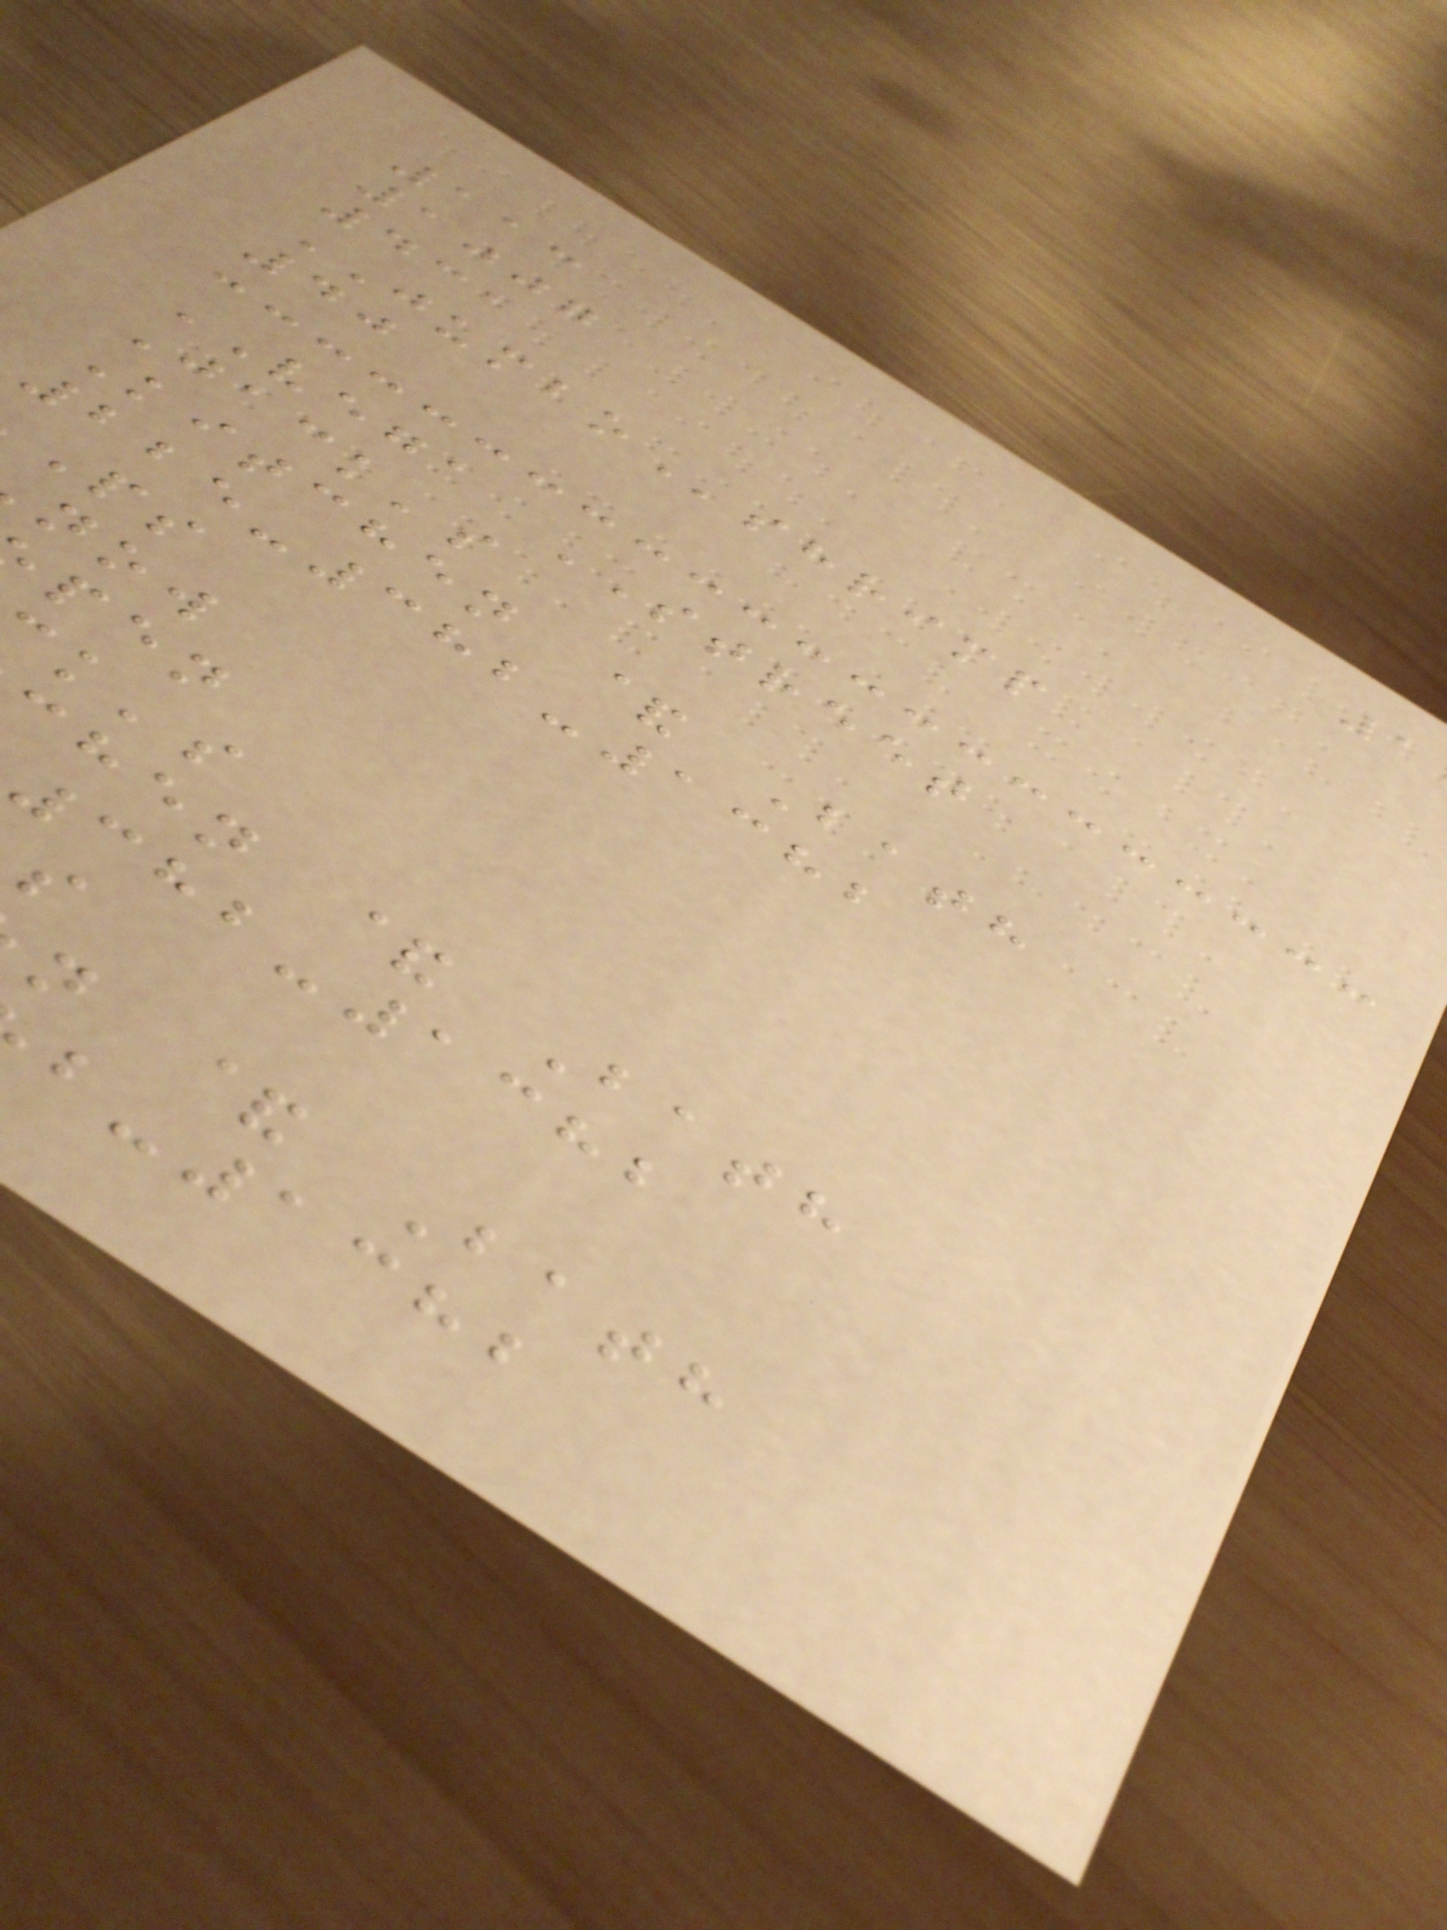113
1007
431
JUMBOshrimp
40
VEGA STREET
Jack's
Kitchen & Bath
225-382-1382
hen & Bath
382-1382
n & Bath
-1382
